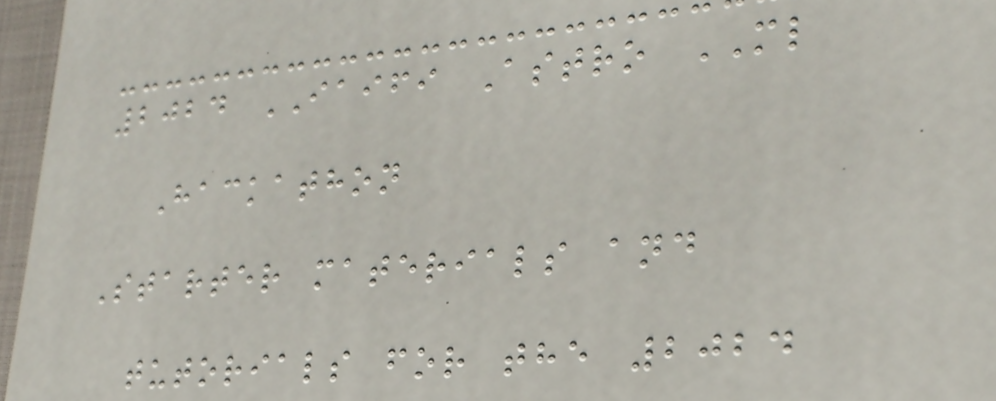2024 IAIFI Astro ML
Hackathon
Starter materials and
tutorials for the 2024
